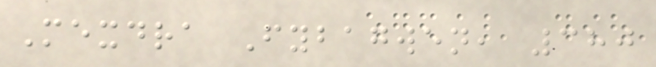Mexdra Fybagwen, 380
